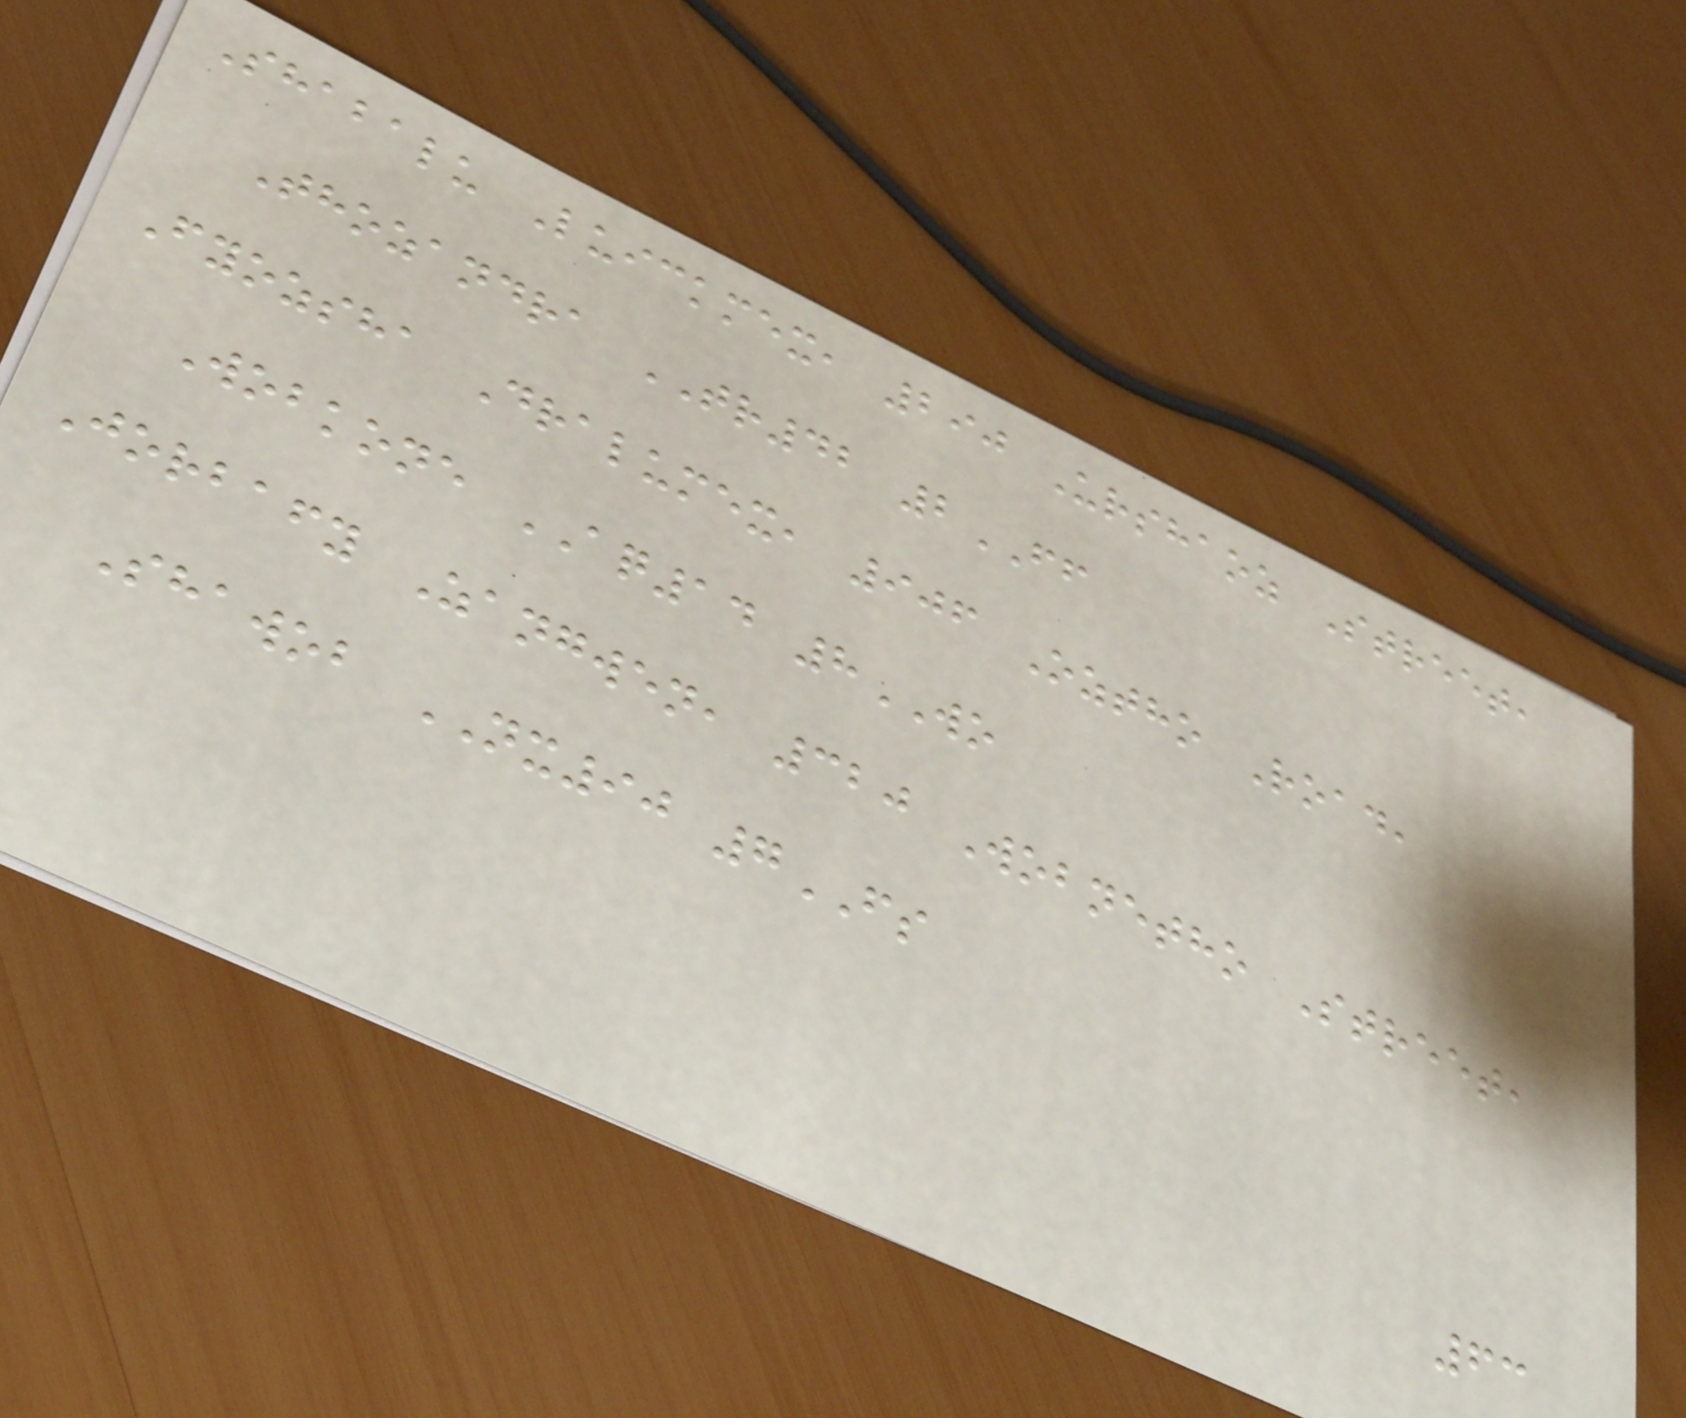Shabalu Luickmex, 290 Urshaoz Street,
Thozandra TR42 2FF
Fyozsha Dralumex, 906 Oztho Road,
Wobkone AQ14 8WO
Jorbafy Zangwen, 320 Wobnetho Street,
Shawob NX90 7FS
63
